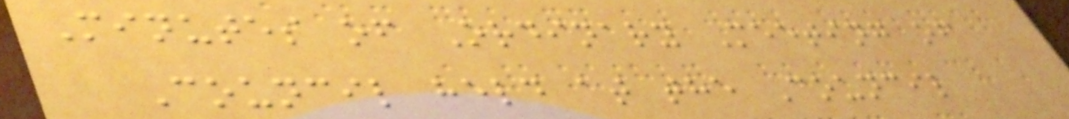Minutes of Ordinary Meeting of
Council held at the Council
